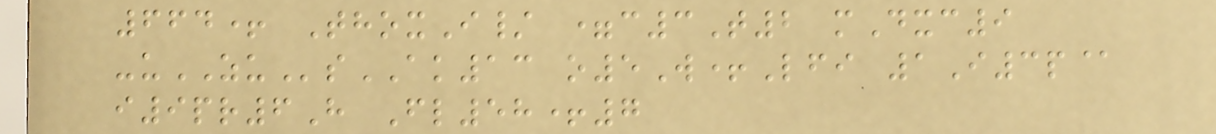664+ ThoxI/ =c3T2 mDxc9
-uZUsAK13 o5W+Lfi 1I3p@
i9pr6H Fl58+7
